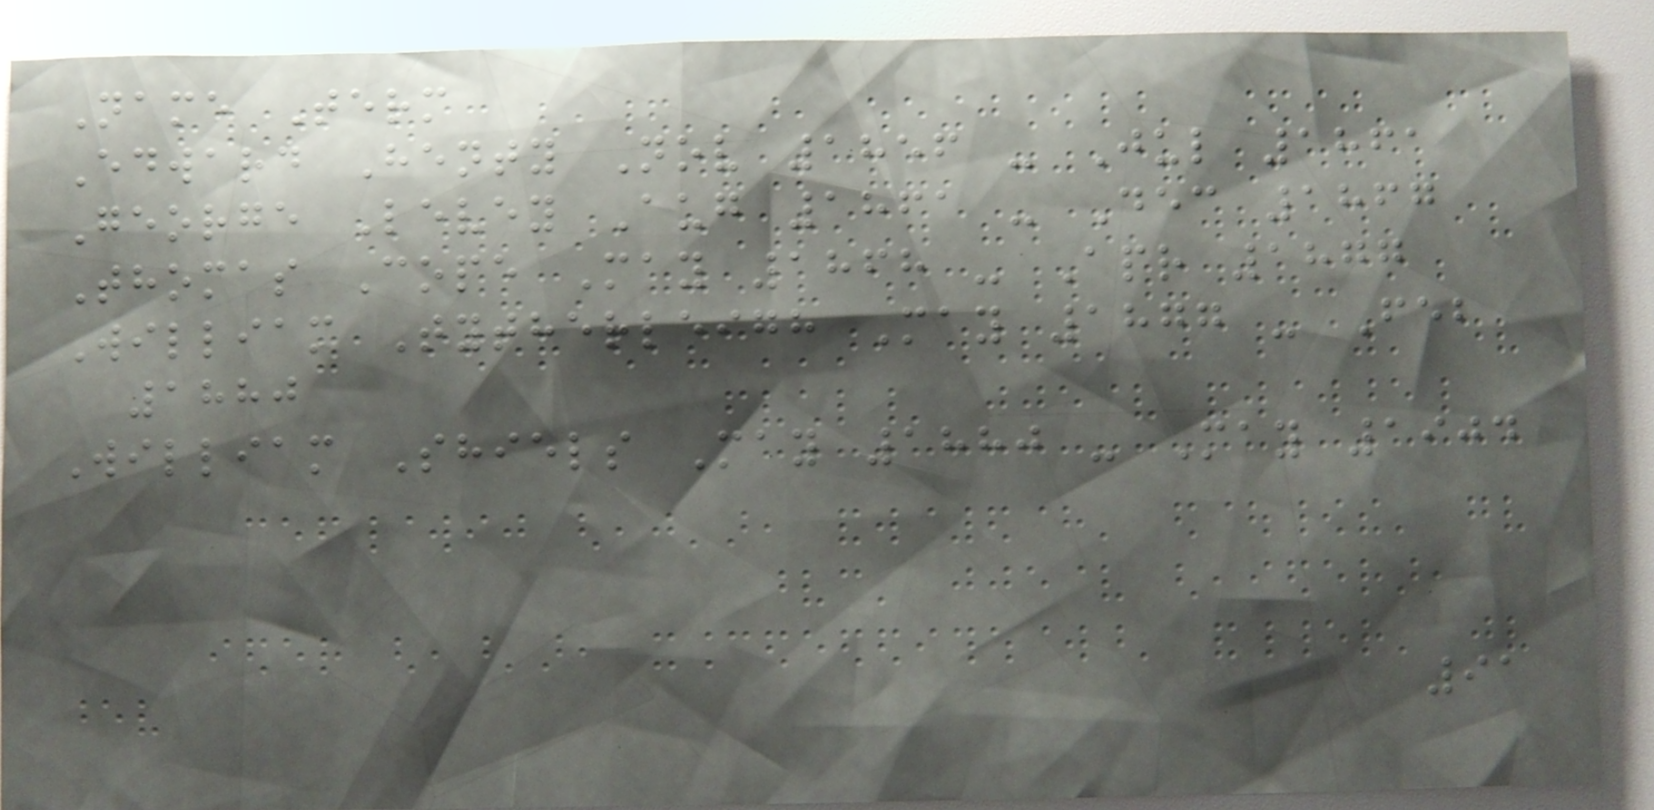Name Term
Edward Henty Nov 1856 - Jul 1861
George Levey Aug 1861 - Dec 1867
Thomas Cope May 1868 - Apr 1877
William Tytherleigh May 1877 - Feb
1880
William Shiels May 1880 - May 1904
91
